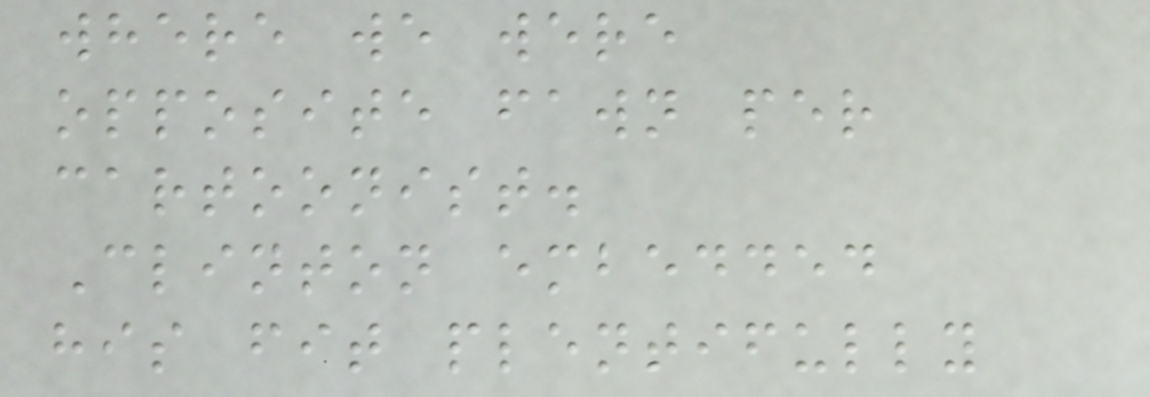where we were
opposite fawn per
cartoonist.
Clinton embedded
his fit plentifully
